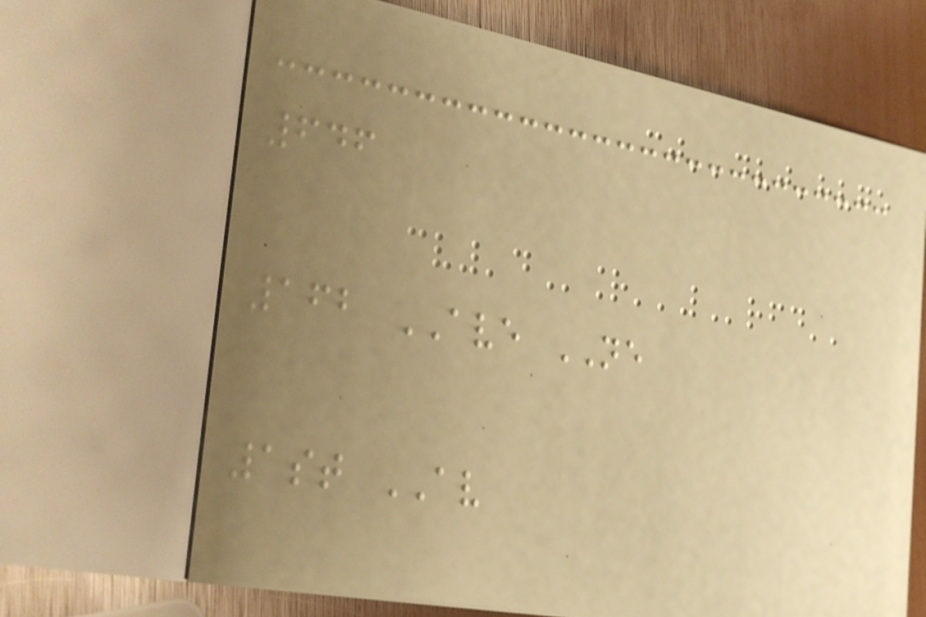646
162 AVE NE
1st AV
